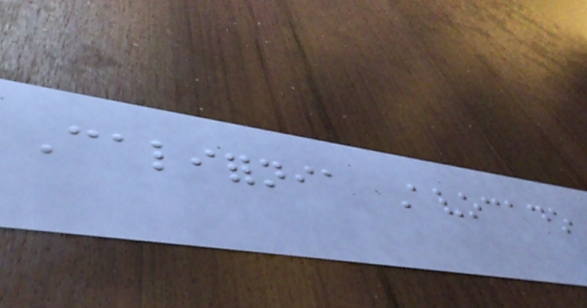California Avocado
